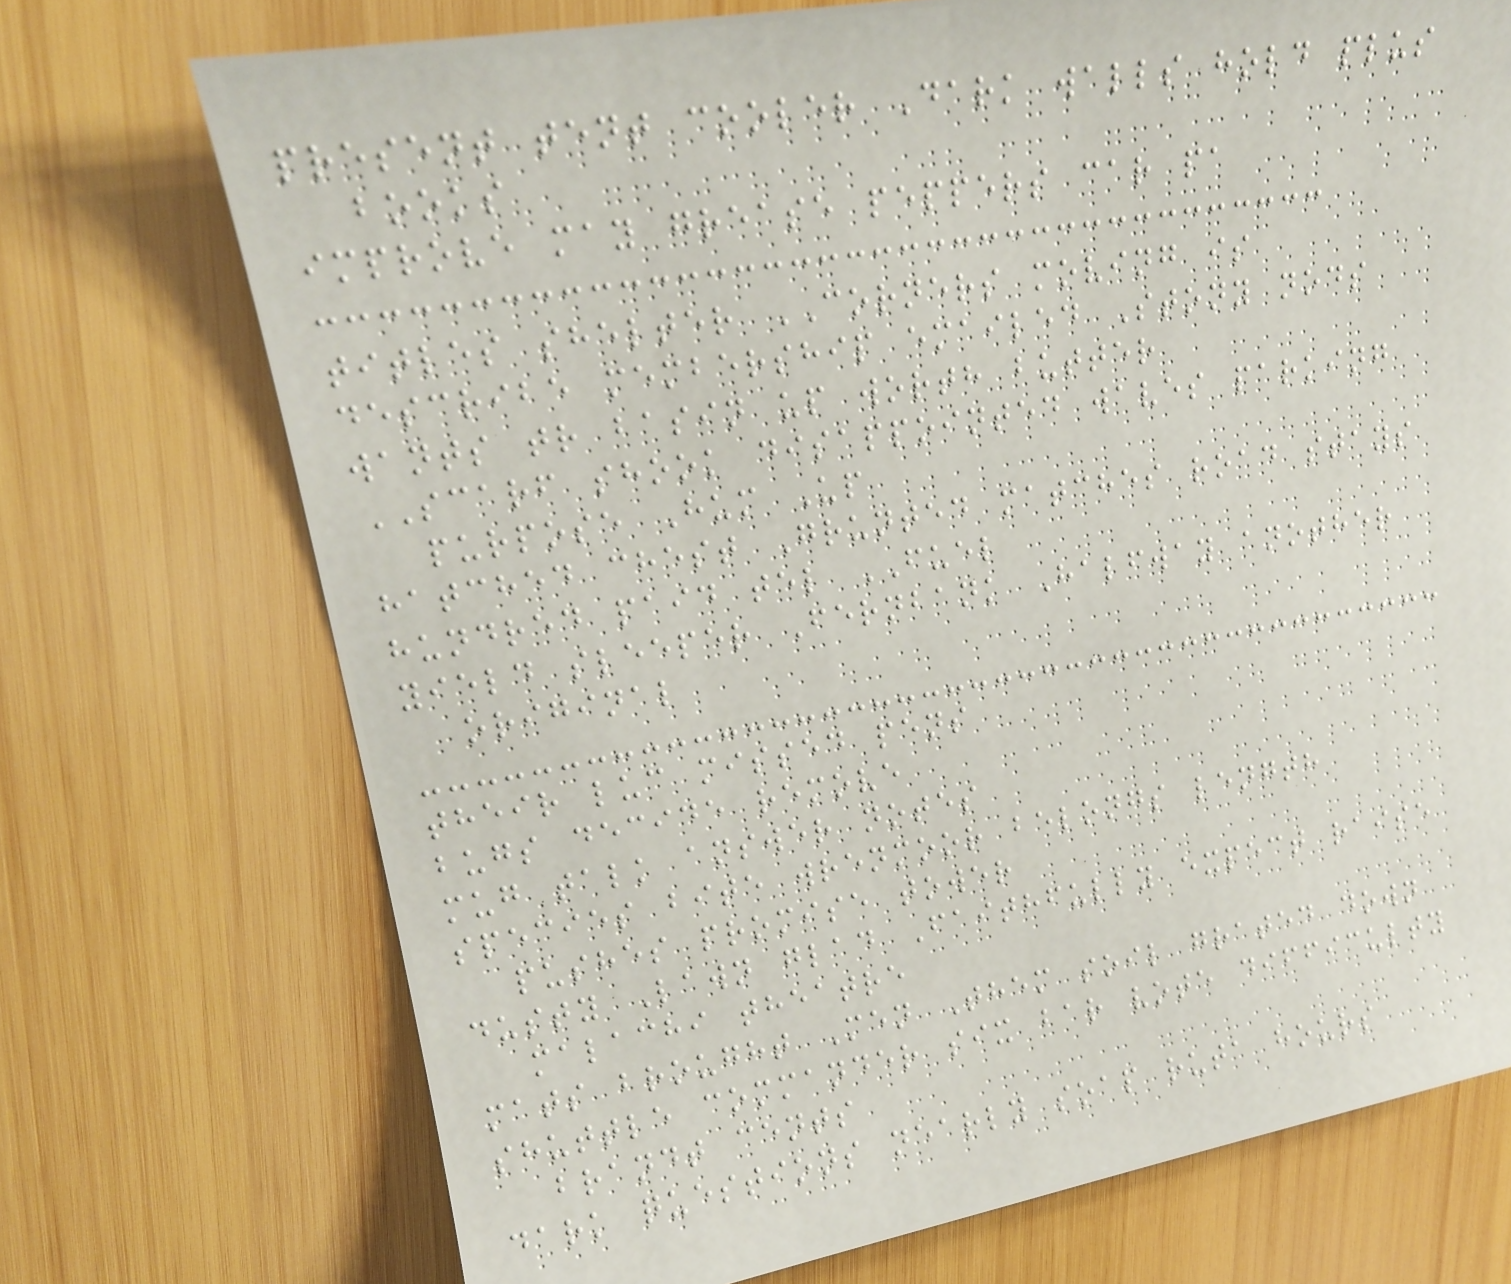present tent cooler Dark walls hold plus
books
improve may grease peppers car pa
titles shelter CORNERS moving is
describe membership emailed Stony nods
wants tr basin up worth butter
SCARF shook disappointed waves parking
purpose Hum Up
hatched chest Grunted matches road stays
hundred paid tel FUEL
yield sleeper Fernbank Halfway another
original
their luc missed pens
bugs decide remove
mug talk answer notes
species bite wrenmoor belongs length
pushes promise tower
dusty Lawn glad Faithfully expect raise
malachi theatre
mats brought Men Them soil grated down
shuttle commander six bar vote difficulty
brandt cents
dark questions nearly soap ruta hours
